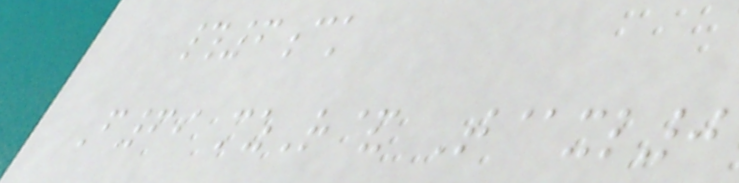#6ck
F69 mzR& T@xl0
